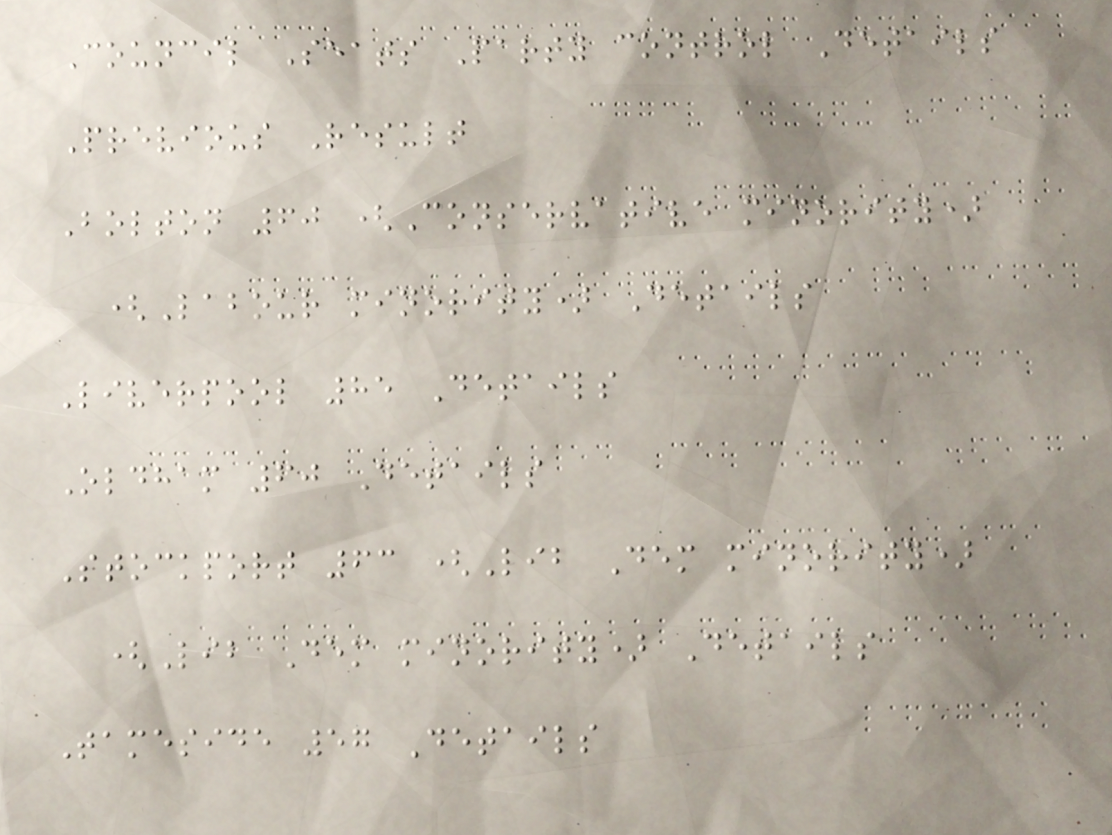Council Seats Party control Details
Previous Result
Bolton 60 (Conservative minority)
(Labour minority) Details
Liverpool 85 Details
Oldham 60 Details
Stockport 63 (Lib Dem minority)
(Lib Dem minority) Details
Tameside 57 Details
